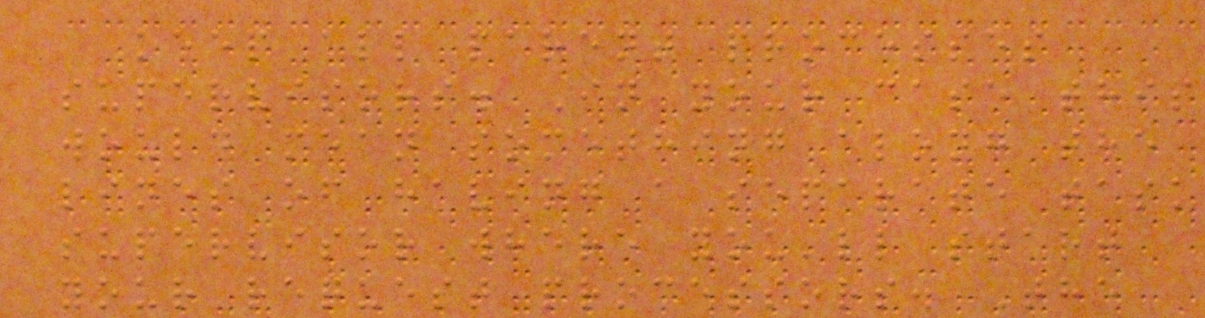keep all parent processes
supervisors. In your case this
would mean something along the
lines of having a separate task
supervisor where you'll start
your request processors. The
